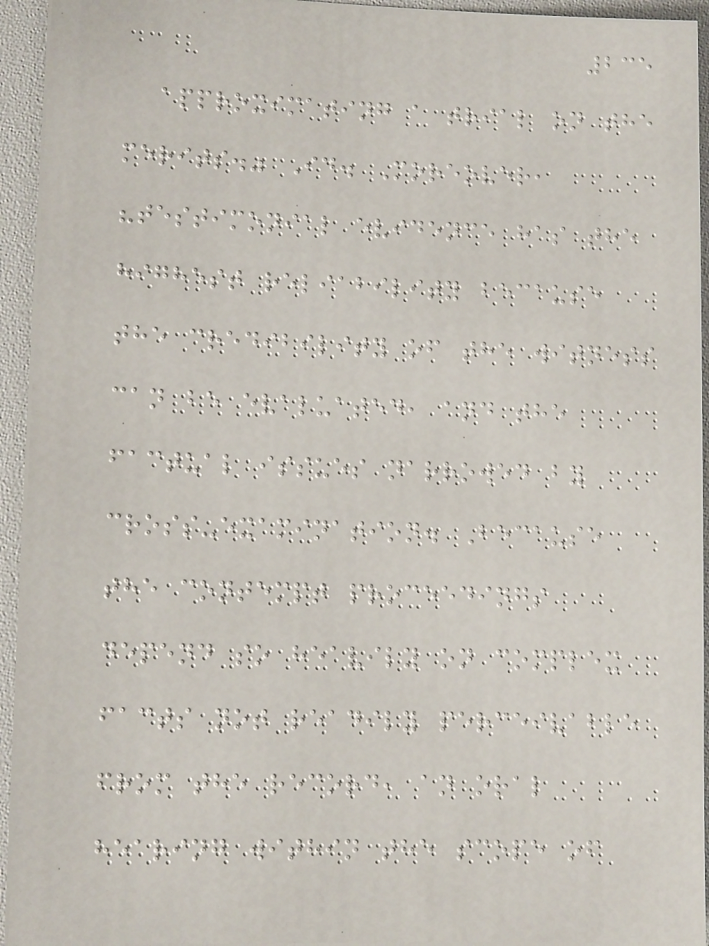235
approximating a trial on the
merits." Id. Moreover,
"testimonial evidence has the
highest reliability because
the credibility of the witness
can be evaluated, and the
factual issues narrowed by
cross-examination. Because
the contempt proceedings
depend so heavily on complex
facts not readily perceivable
from the record, an oral
hearing within the scope of
